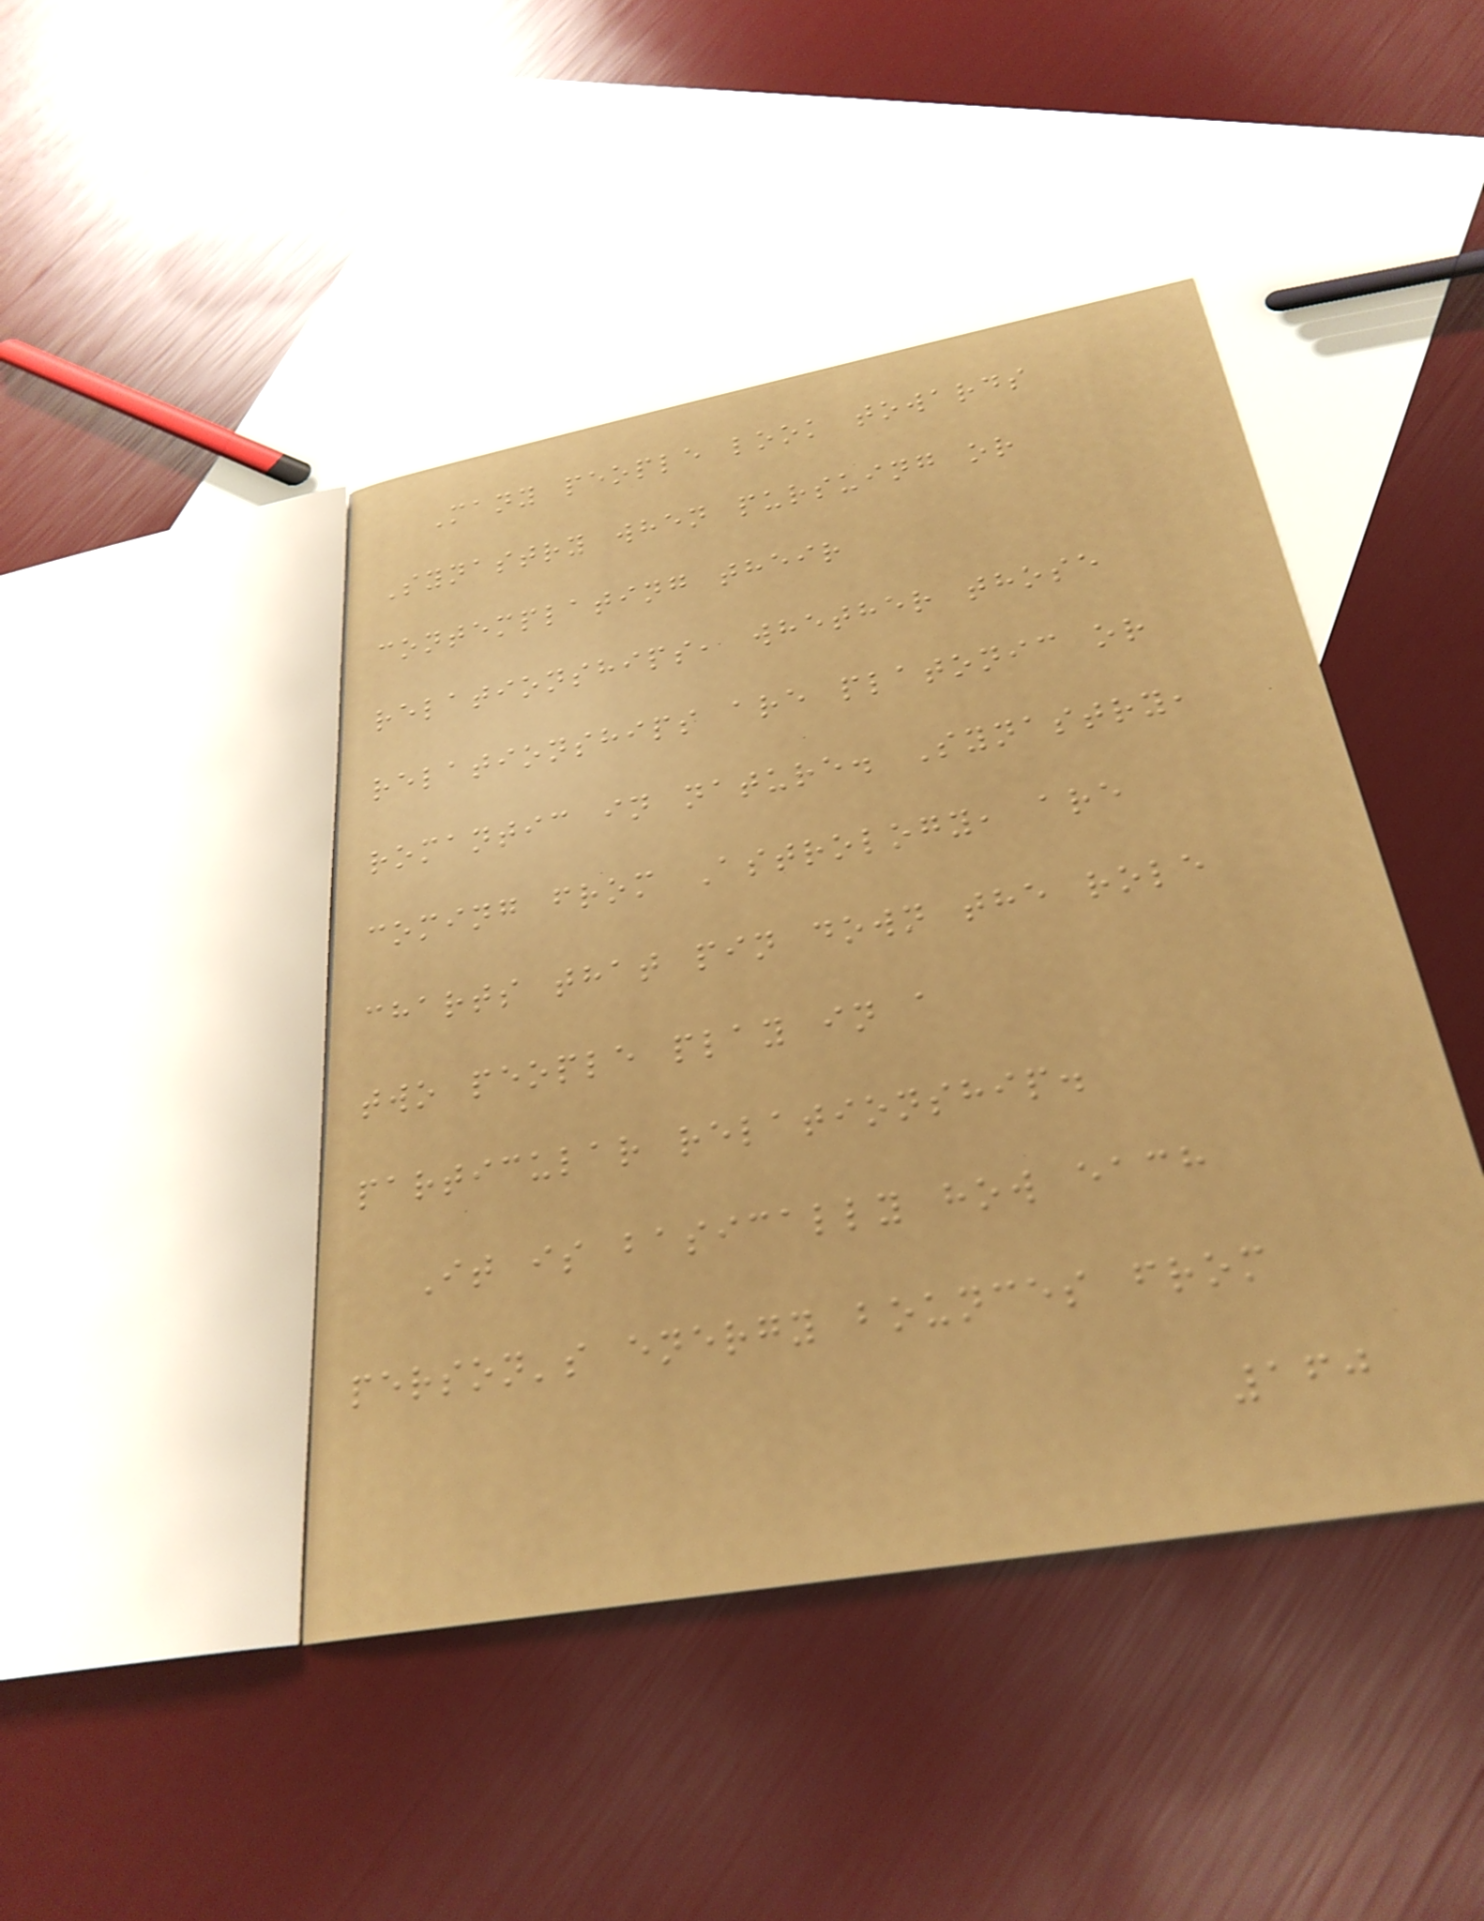Many people look towards
Synastry when pursuing or
contemplating their
relationships, whether those
relationships are platonic or
romantic in nature. Synastry,
coming from Astrology, are
charts that pin down the role
two people play in a
particular relationship.
It is basically how each
person's energy bounces from
160
